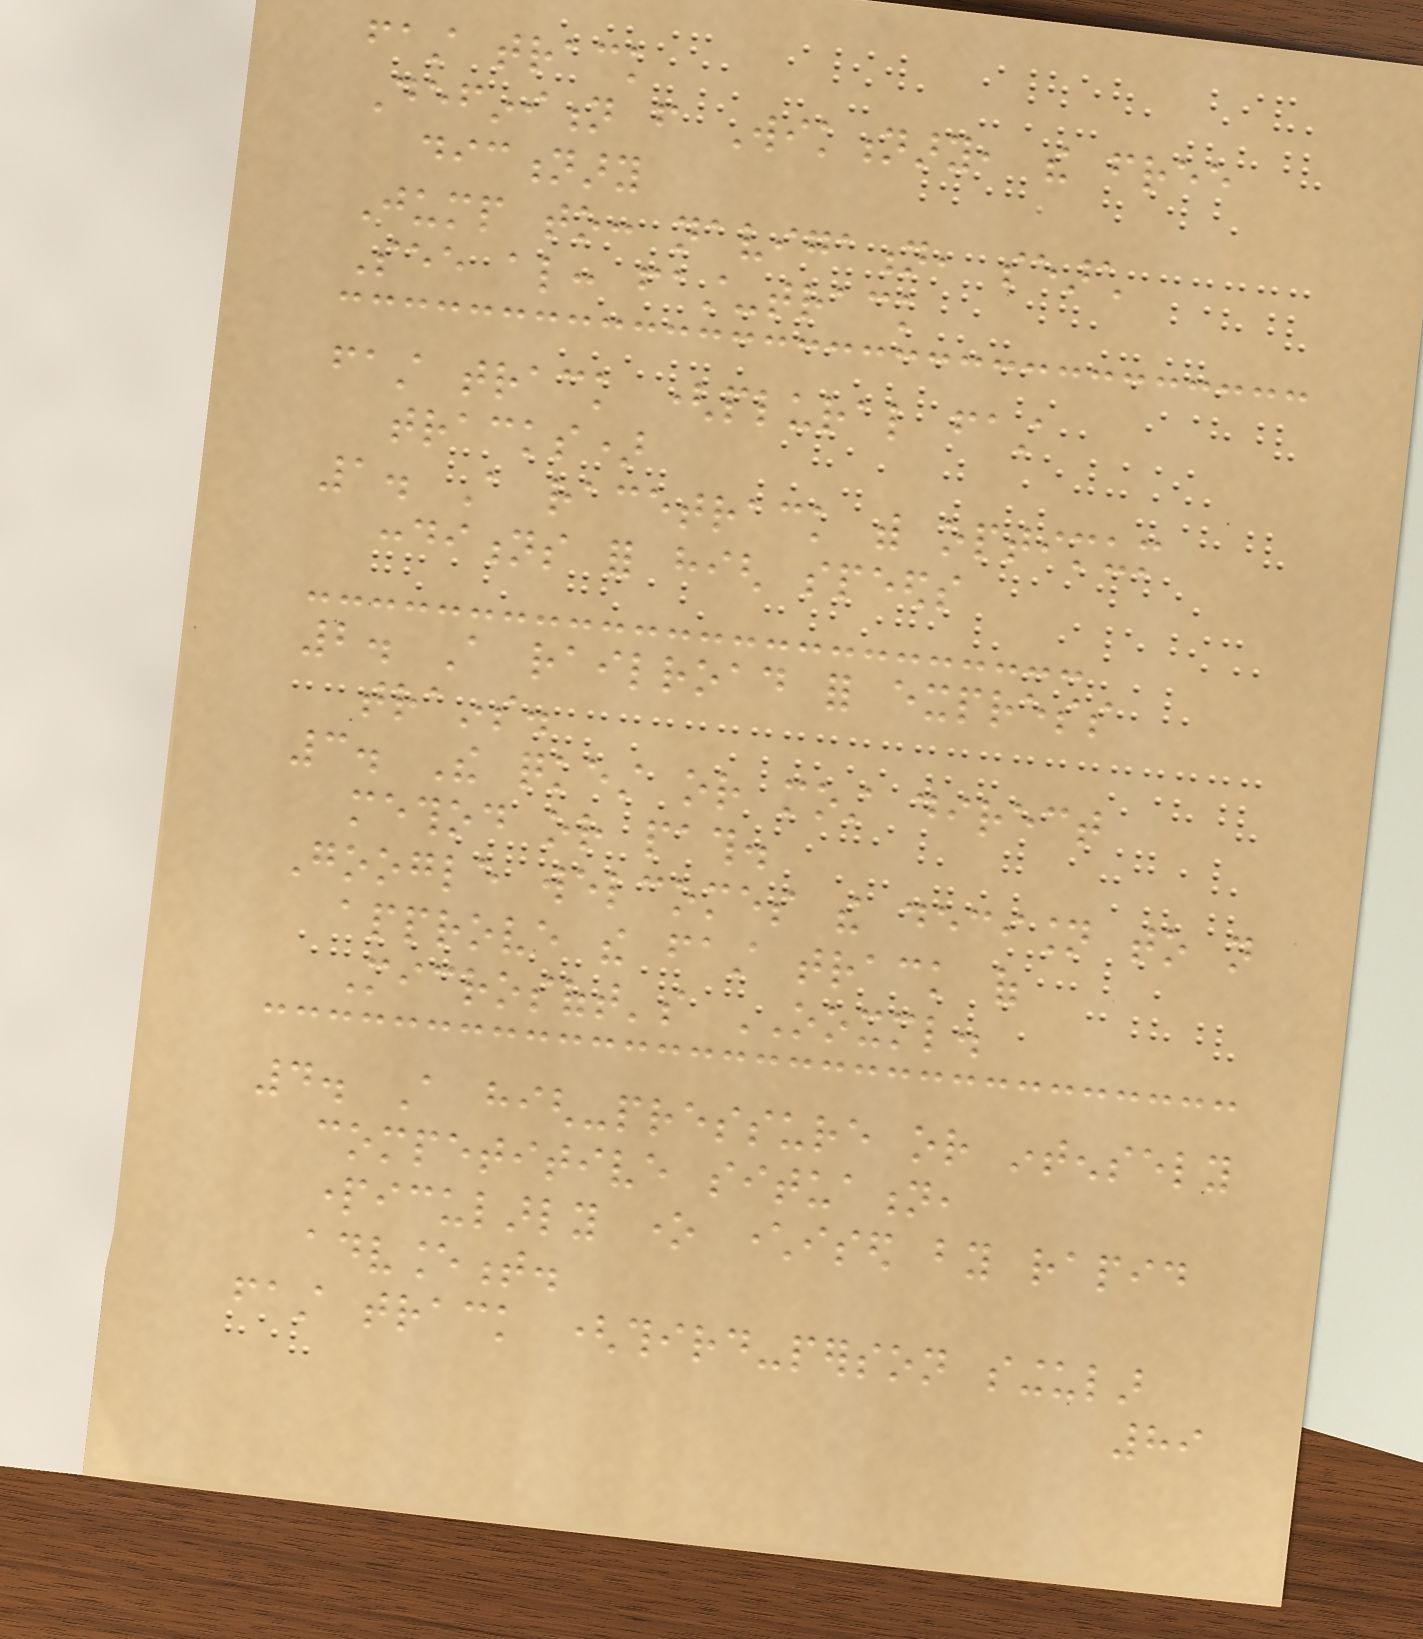fast track
Definition from Wiktionary, the free
dictionary
Jump to: navigation, search
See also: fast-track
fast track (plural fast
tracks)
1. A racetrack with optimum
conditions for high speeds
2. A railroad for express
trains.
3. The quickest or most direct
method or path.
Google welcomes the decision to not
approve the fast track of
Microsoft's OOXML.
4. A high-pressure or intensely
competitive situation,
particularly one characterised by rapid
advancement.
fast track (third-person singular
89
